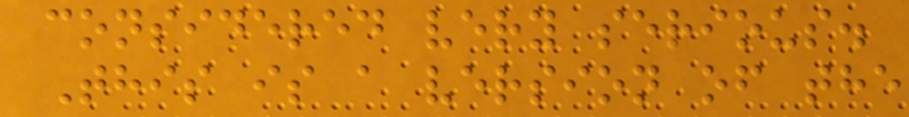considered very serious.
This is a version of the
